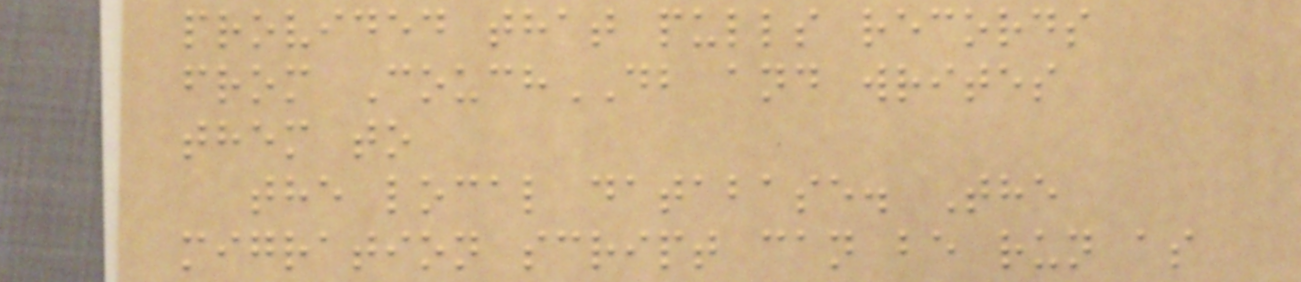provided that pulls records
from CouchDB and writes
them to
the local database. The
migration script can be run as
